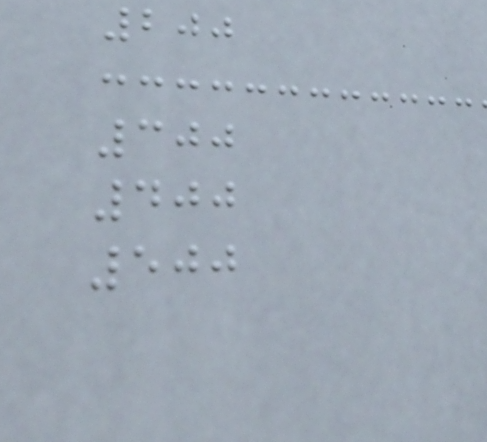200
300
400
500
